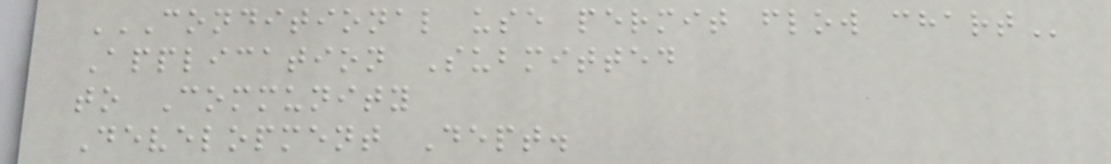CONDITIONAL USE PERMIT FLOW CHART
Application Submitted
to Community
Development Dept.
